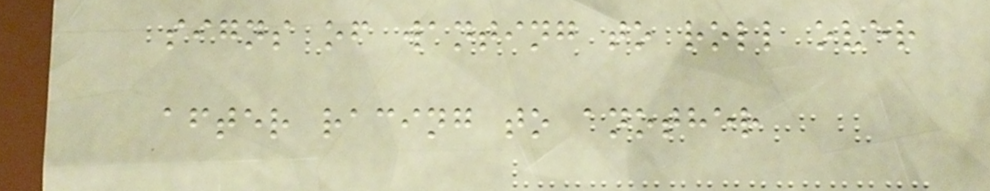signs of wanting to roll over
after racing to another
